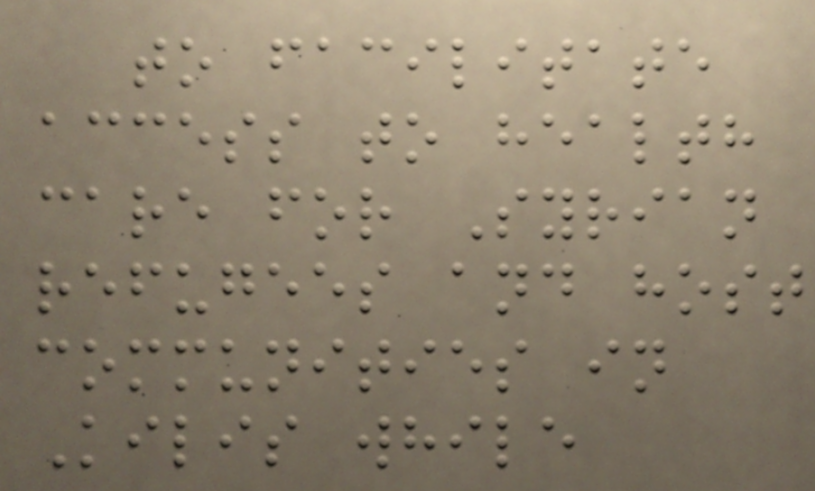to facilitate
access to health
care for Syrian
refugees and host
communities in
Kilis while
